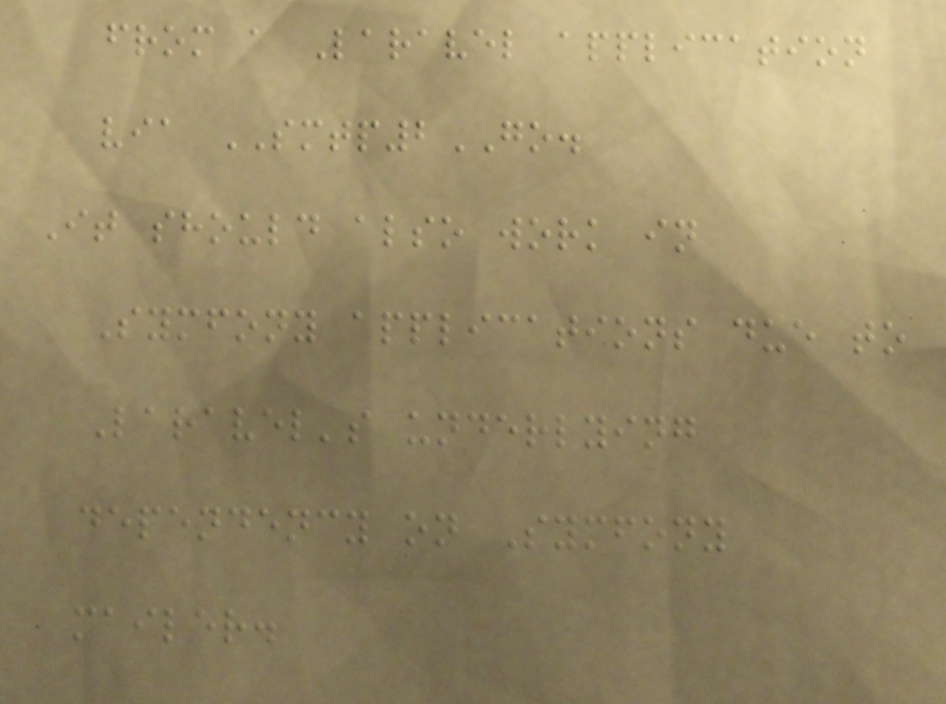from a Laravel application
via SMTP2GO.
It should also work in
Symfony applications due to
Laravel's underlying
dependency on Symfony
mailer.
